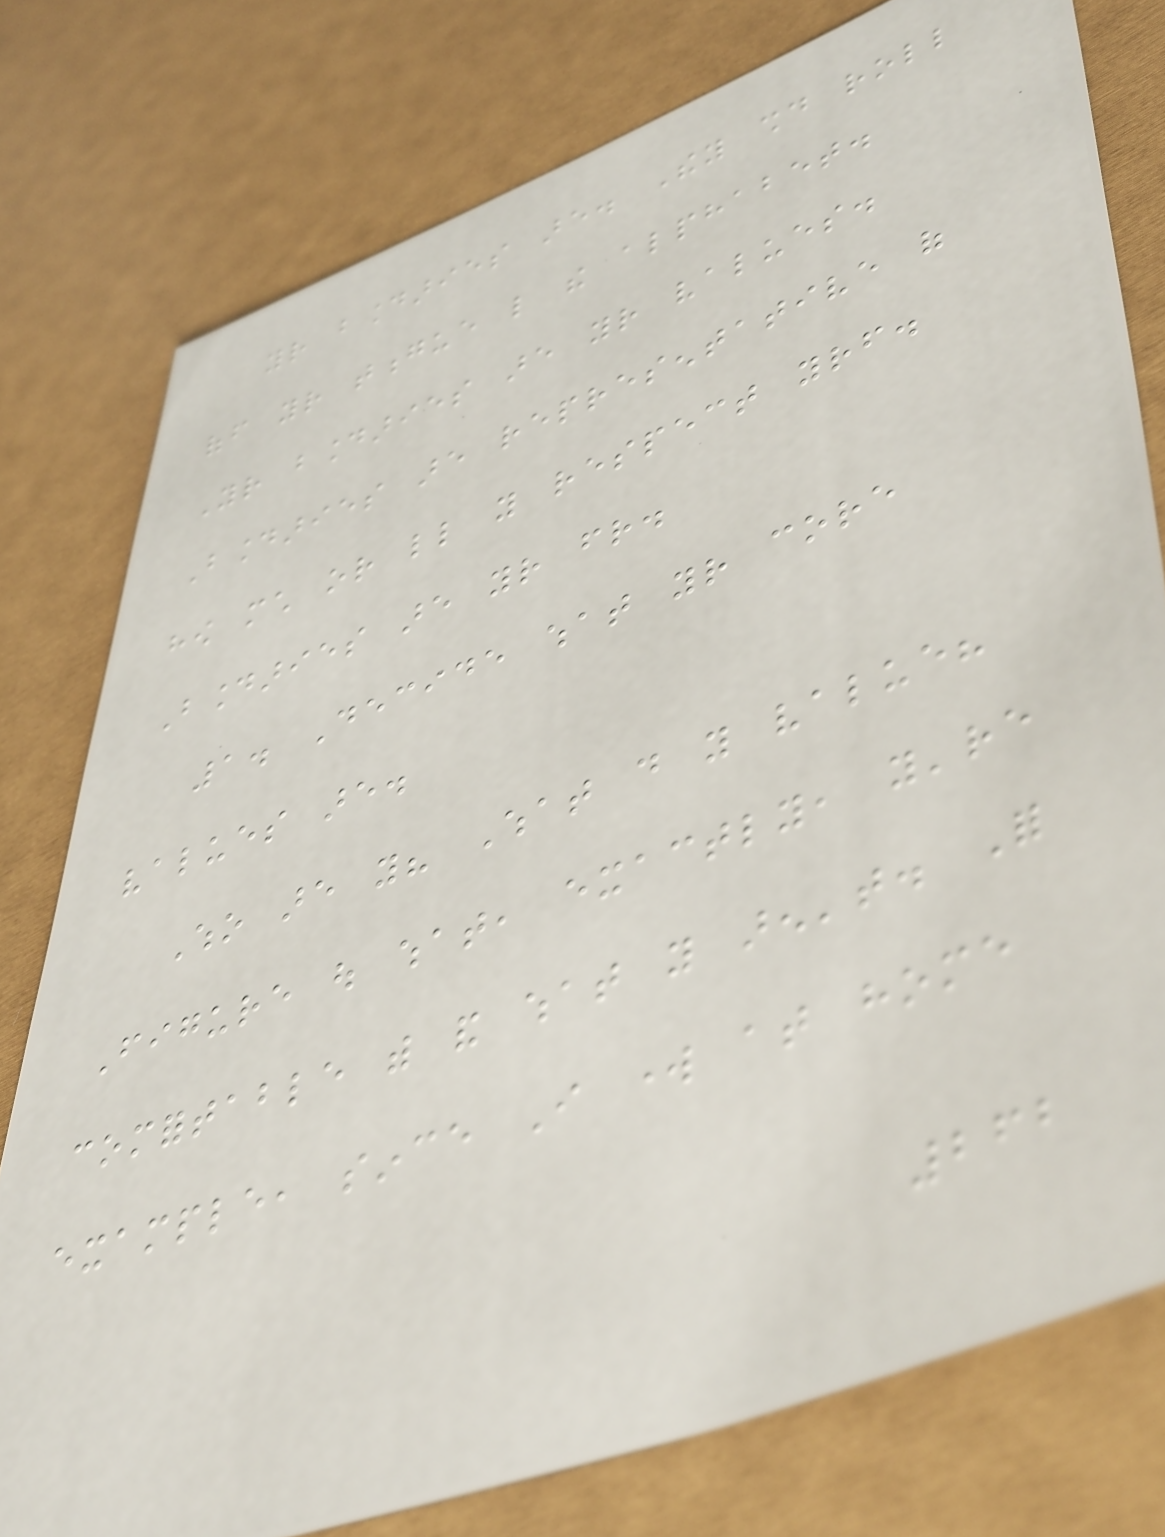your boundaries are. They should roll
off your tongue like the alphabet.
Your boundaries are your values.
Boundaries are representative of
how much or little you respect yourself.
Boundaries are your friend.
1. Decide what your core
values are.
Who are you? What do you value?
Figure out what, exactly, you're
comfortable with and what you aren't. For
example, since I work at home
262
